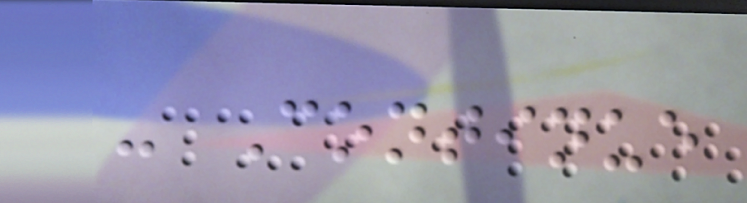- Continue
